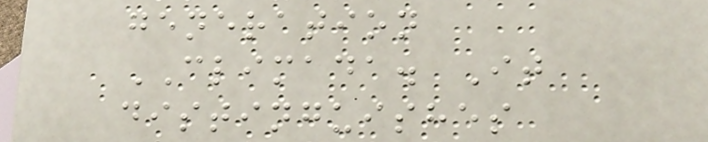generation
CLIMADA. It
distinguishes
